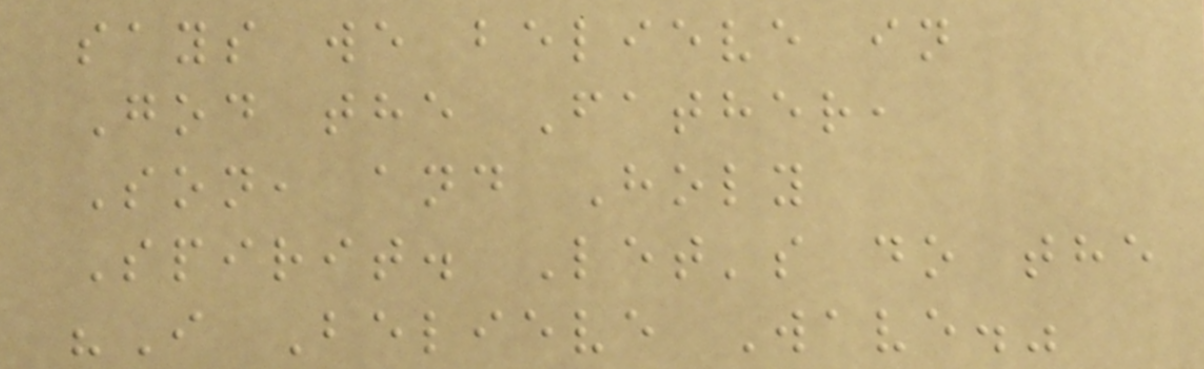says we believe in
God the Father,
Son, and Holy
Spirit. Let's do the
"I Believe Wave."
